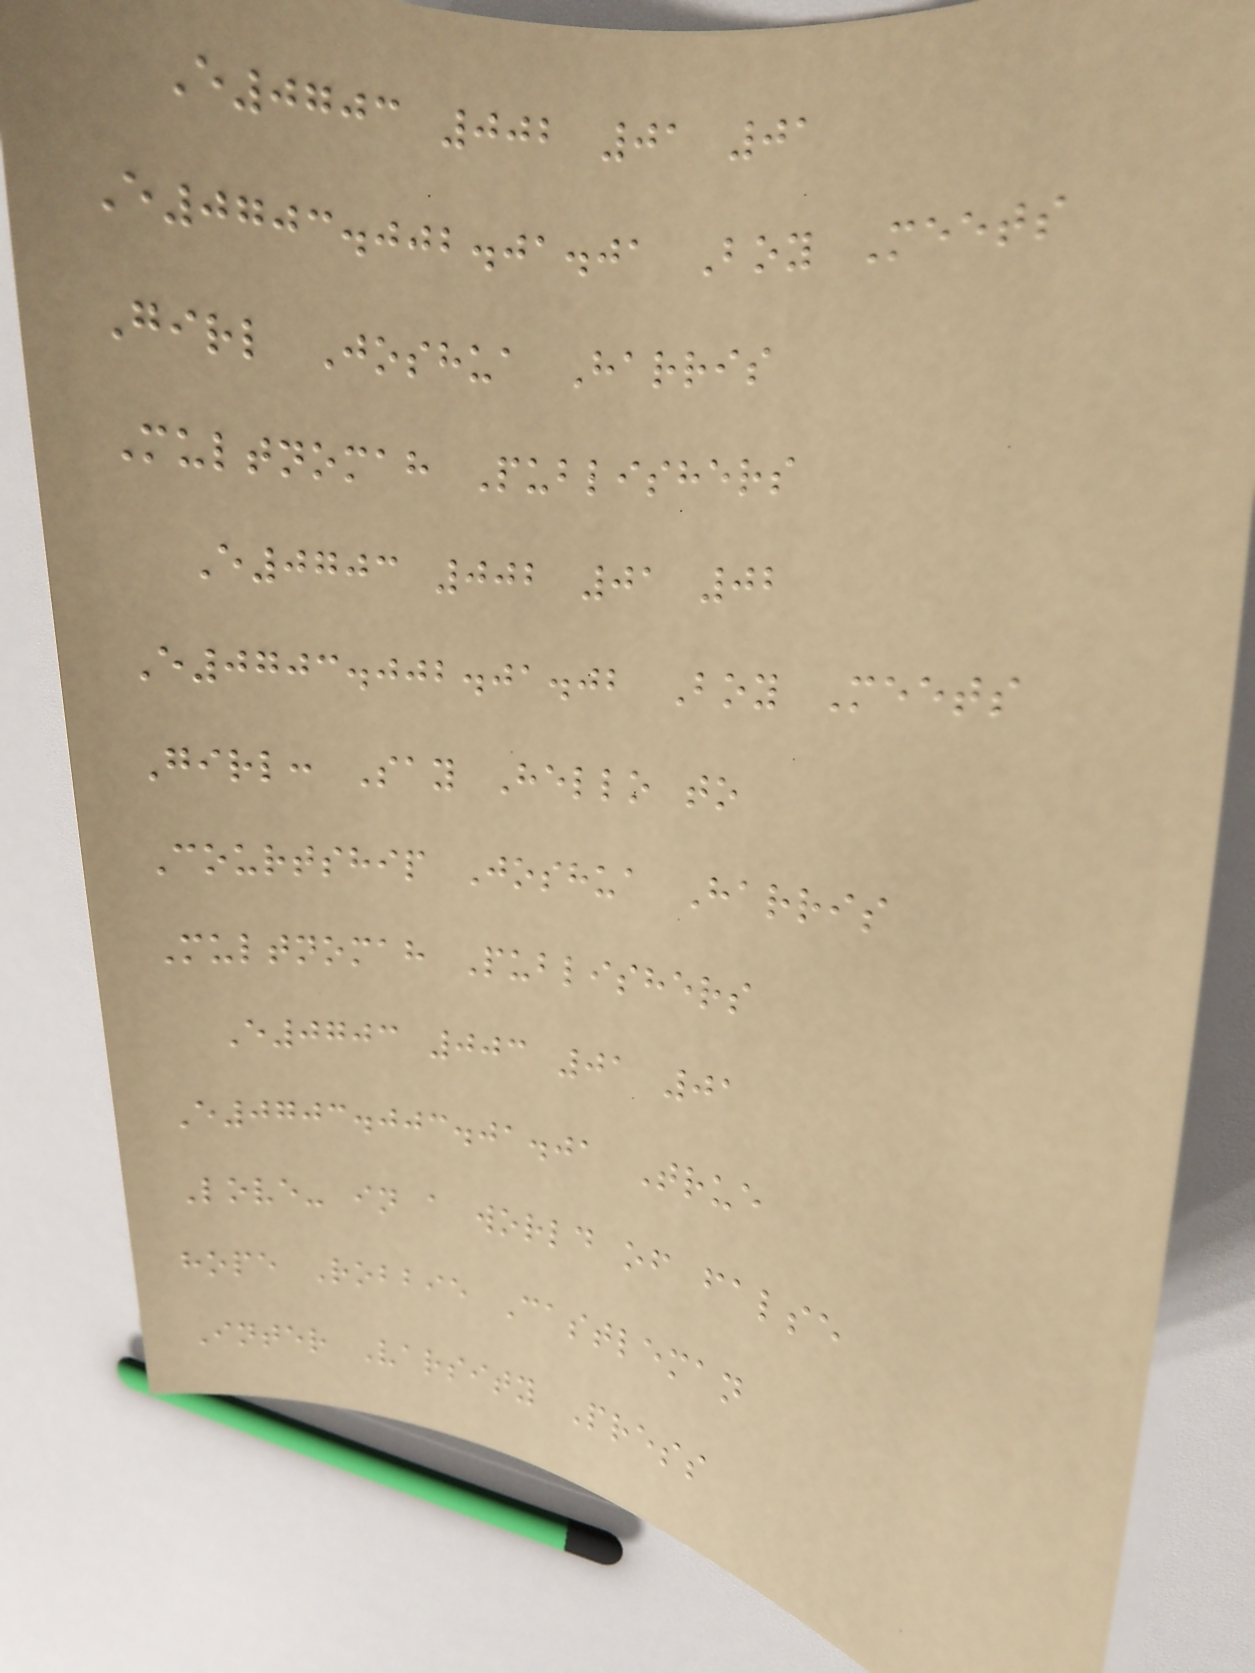E0703 002 01 01
E0703.002.01.01 Boy Meets
Girl Joshua Harris
Multnomah Publishers
E0703 002 01 02
E0703.002.01.02 Boy Meets
Girl: Say Hello to
Courtship Joshua Harris
Multnomah Publishers
E0703 003 01 01
E0703.003.01.01 True
Love- in a world of false
hope Robbie Castleman
Inter Varsity Press
